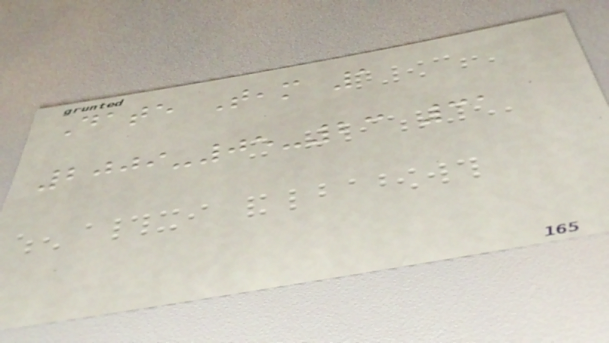Date Team 1
2009-05-23 31
